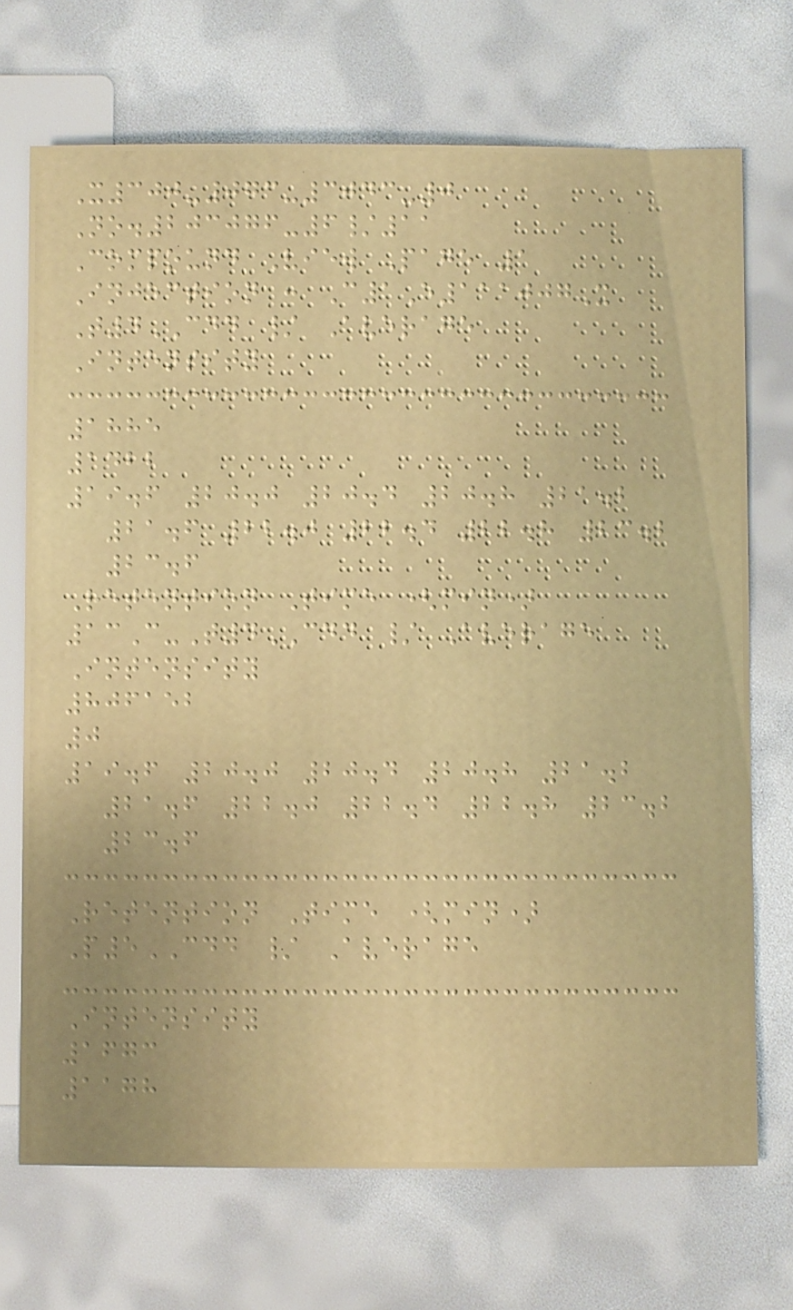X300-073-3043-0
No.203076-6/11
Compound View Page 1
Injection : C1E111007X
T4CDD / Average
Intensity
1885
1422
19.6 20.0 20.4 20.8 21.2
21.6 22.0 22.4 22.8 23.2
23.6
Retention Time (min)
13C-T4CDD / Average
Intensity
806152
0
19.6 20.0 20.4 20.8 21.2
21.6 22.0 22.4 22.8 23.2
23.6
Retention Time (min)
P5CDD / Average
Intensity
1673
1178
